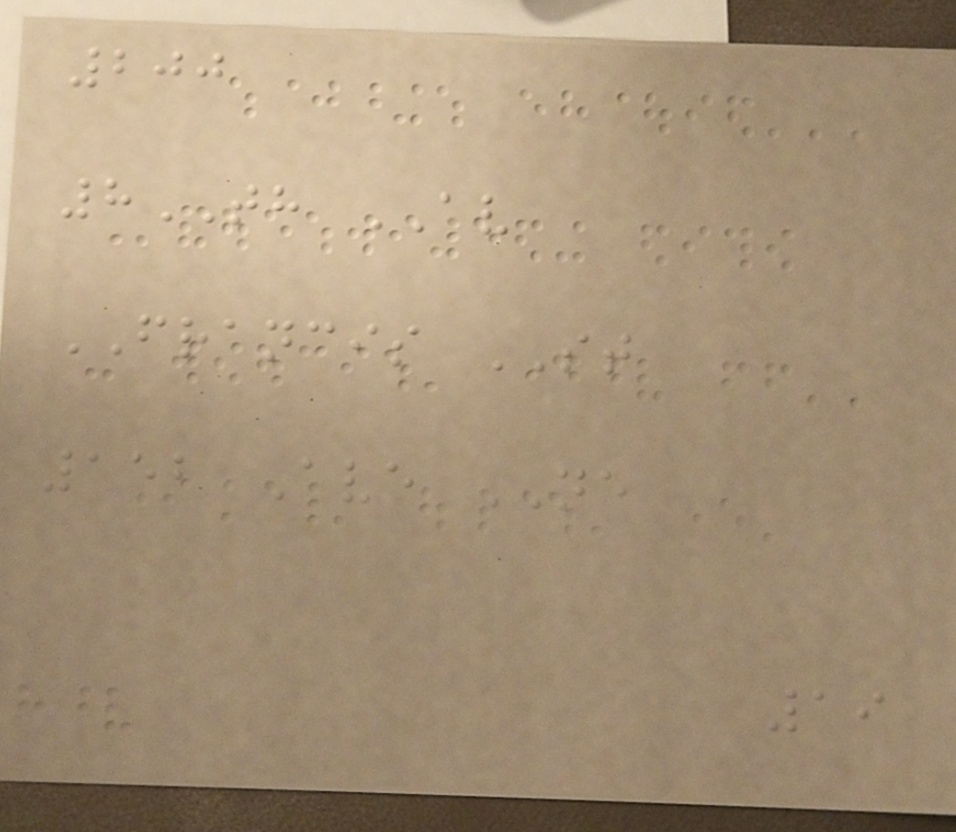200
8TH AV
FRANCIS ST
152 Ave NE
19
